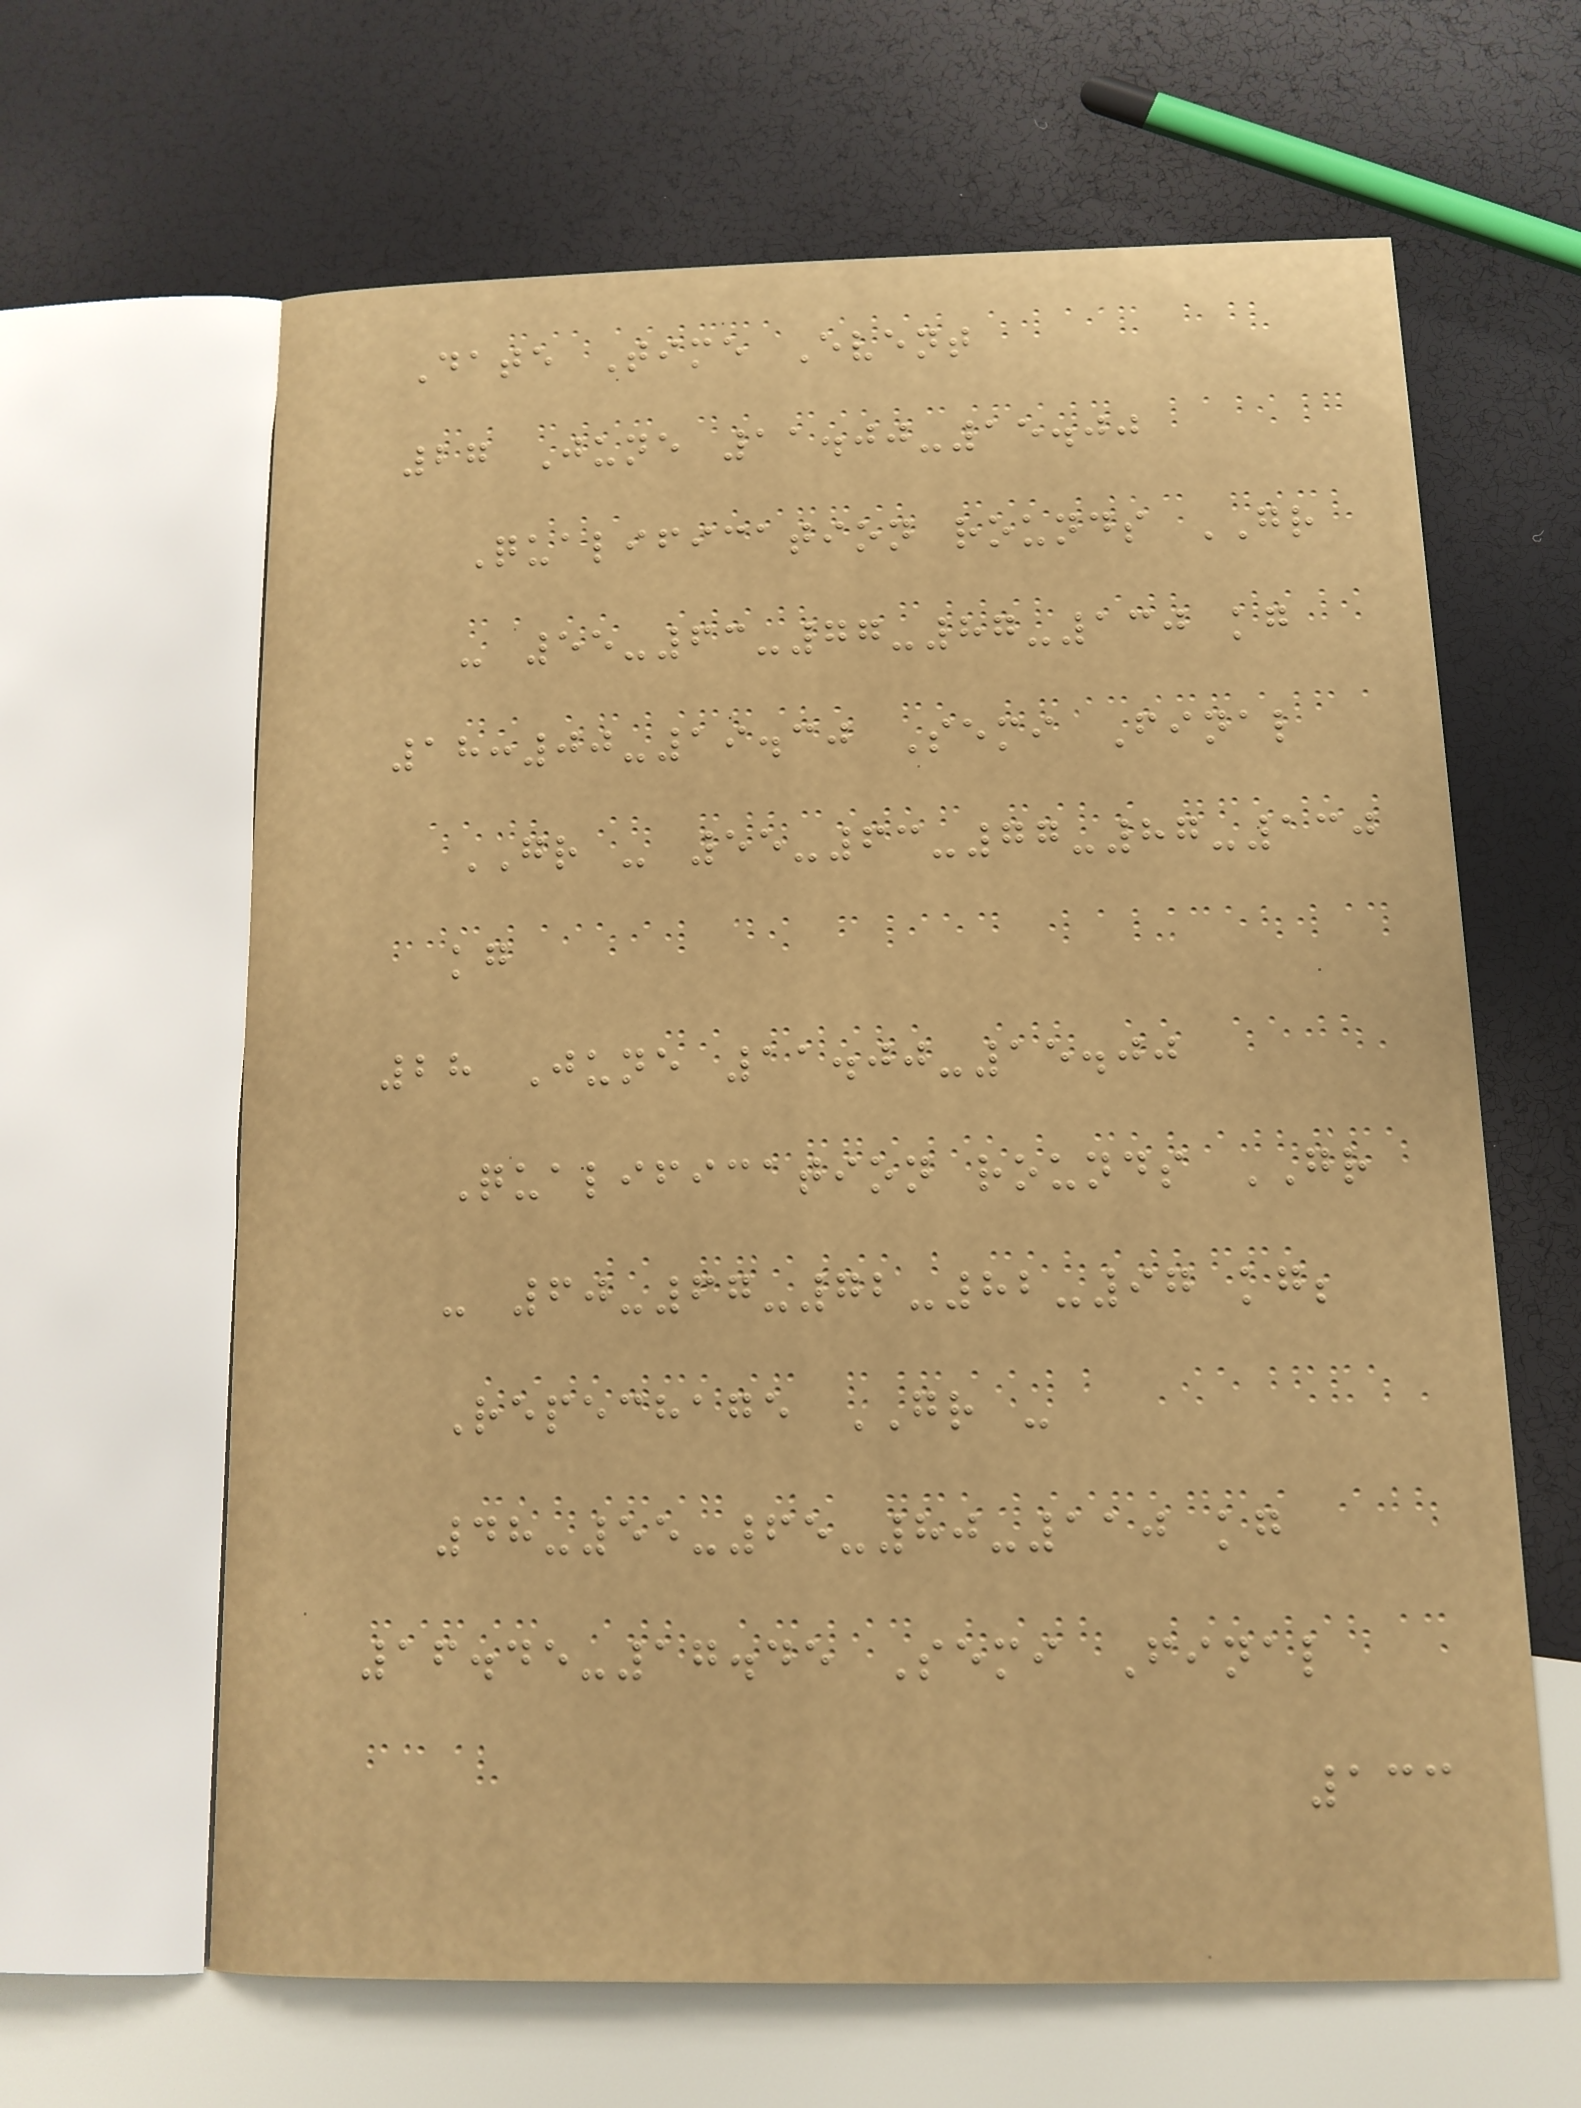Date Time Event
27 June 11.00-15.00
Qualification rounds GR
- 55-63-77-87-130 kg
18:00-19.30 Semi Final
GR - 55-63-77-87-130
kg
28 June 11.00-15.00
Qualification rounds GR
- 60-67-72-82-97 kg;
Repechage GR -
48-55-65-80-110 kg
16.45-17.45 Semi Final
133
